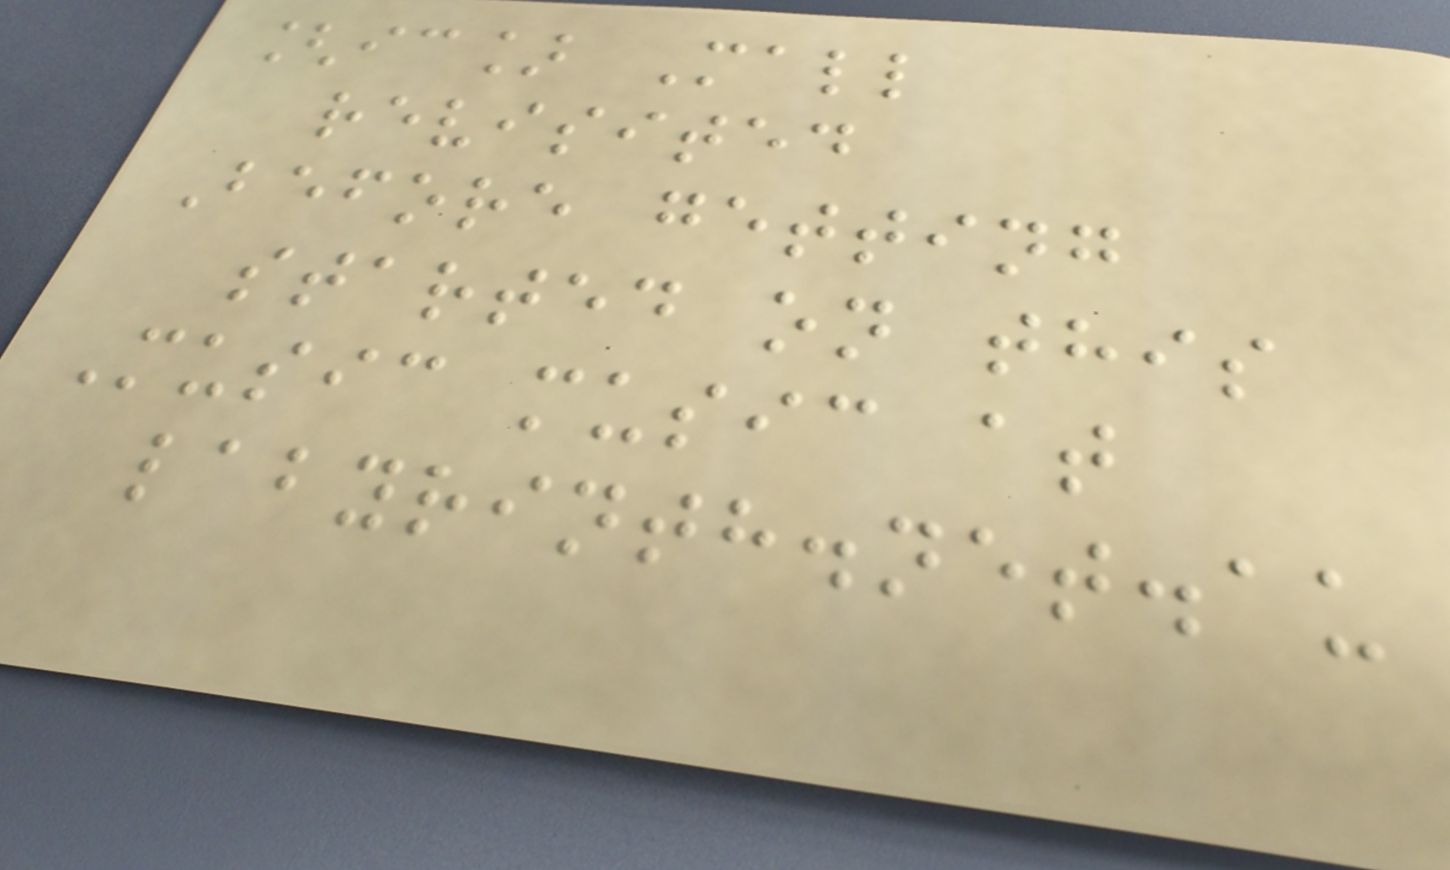[ic] Mall
revisited
Before getting
started on this
Music music at
labyrinth.net.au
